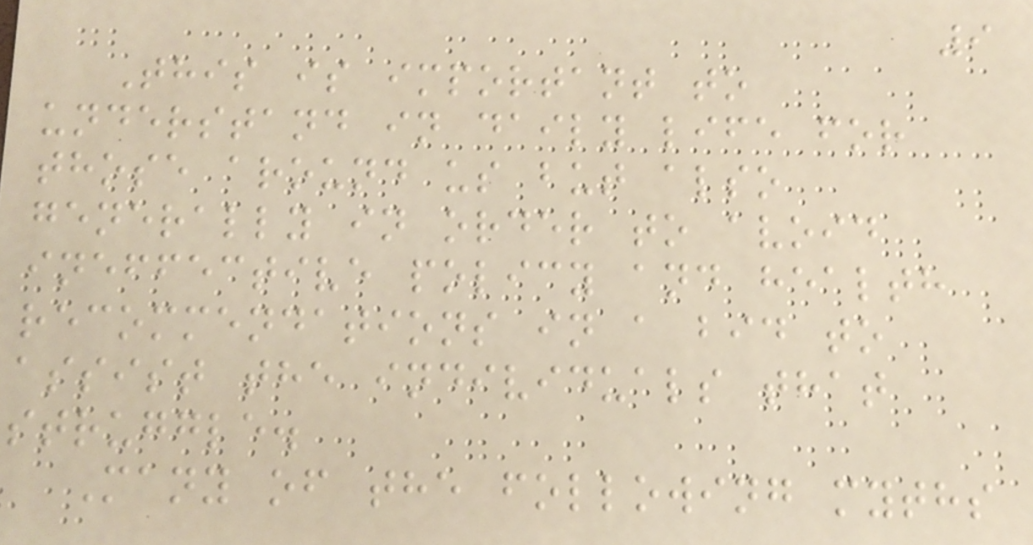9
This is important to
understand in daily life for
those around us but also
generally in order to avoid
ineffective policy and health
recommendations in a bid to
assist the individuals that
struggle.
Many of the following myths
